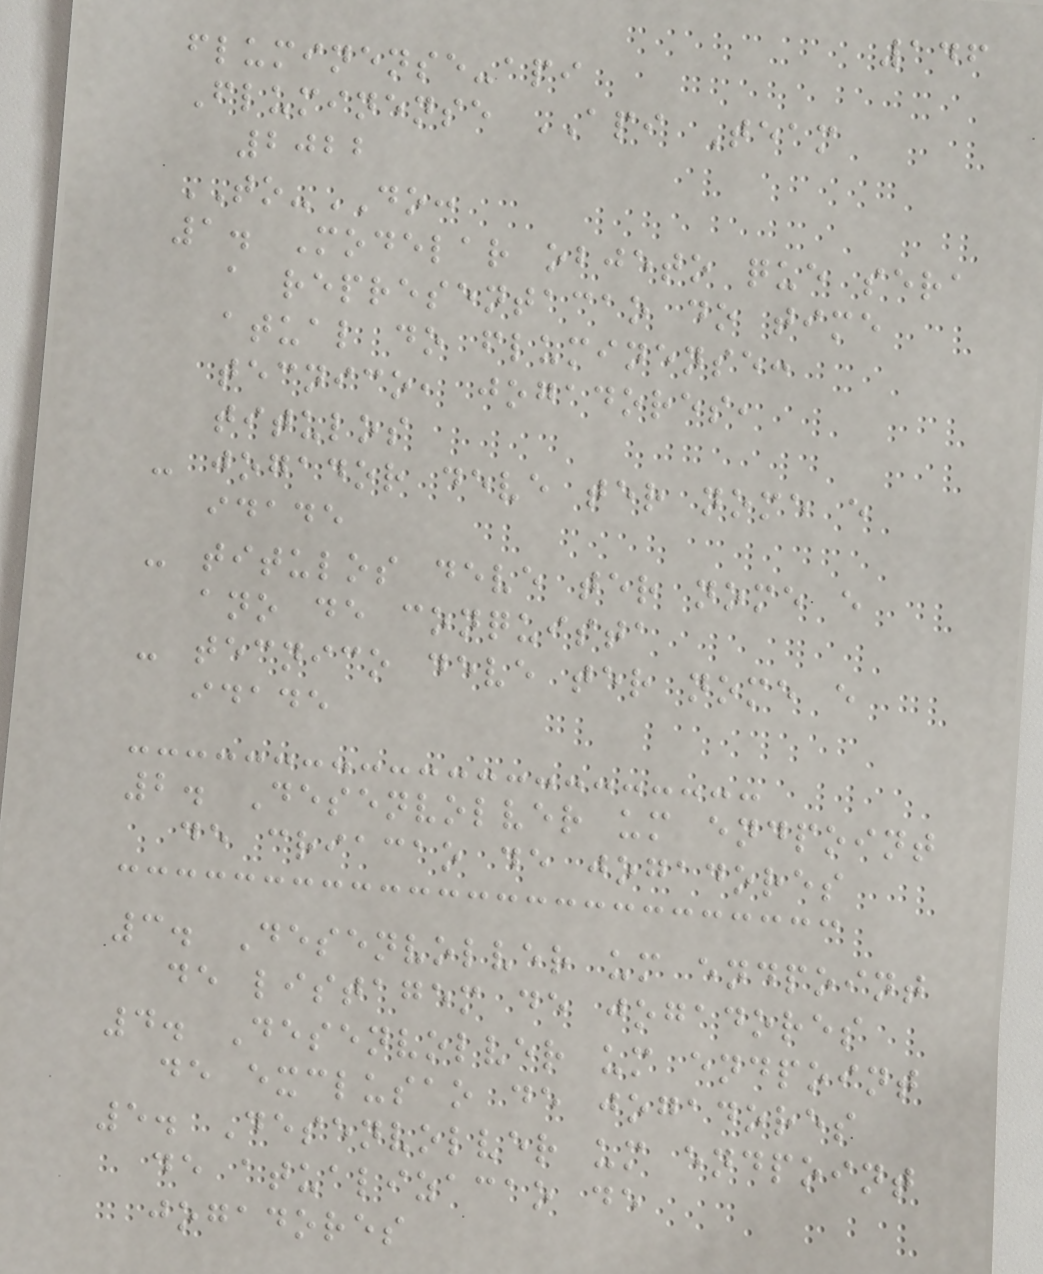146
fluminense-api
Fluminense API Team
2022
TO-DO:
1. Modelar objeto que sera
a representacao do time
atual do fluminense:
tecnico, jogadores,
titulos
- jogador deve ter nome e
idade
- titulos deve ter nome e
ano de conquista
- tecnico deve ter nome e
idade
2. Desenvolver um endpoint
de criacao de jogadores
3. Desenvolver um endpoint
de listagem de jogadores
4. Desenvolver um endpoint
de exclusao de jogadores
5. Desenvolver um endpoint
de atualizacao de
jogadores
